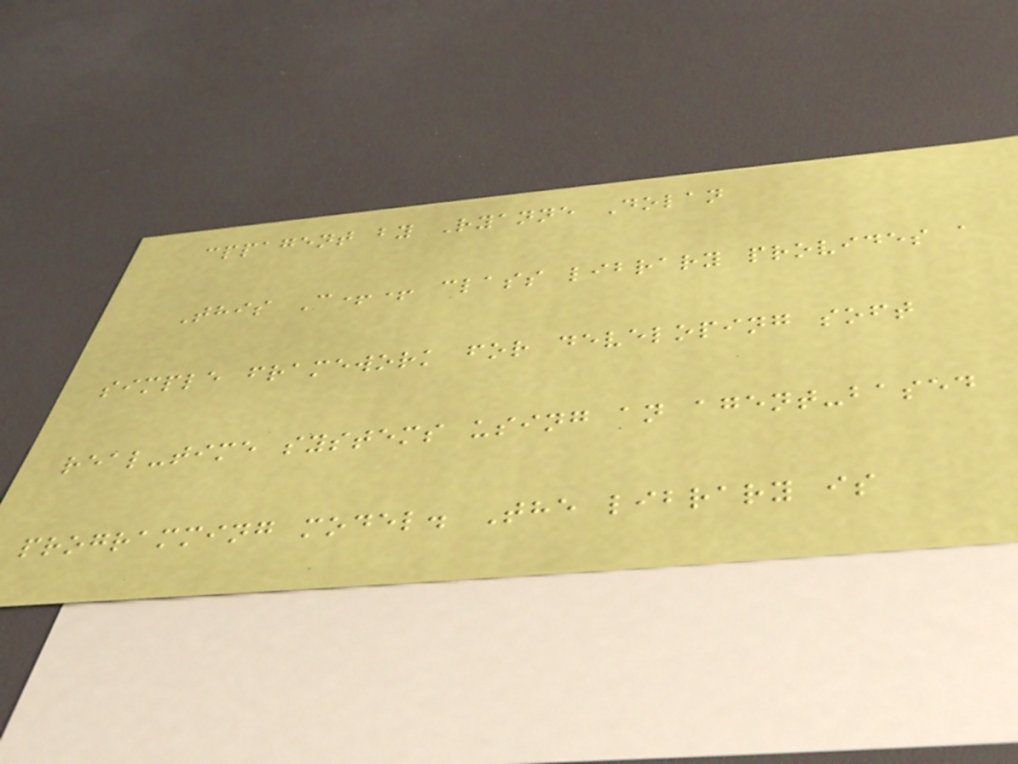cppagent by Ryanne Dolan
This C++ class library provides a
simple framework for developing soft
real-time systems using an agent-based
programming model. The library is
